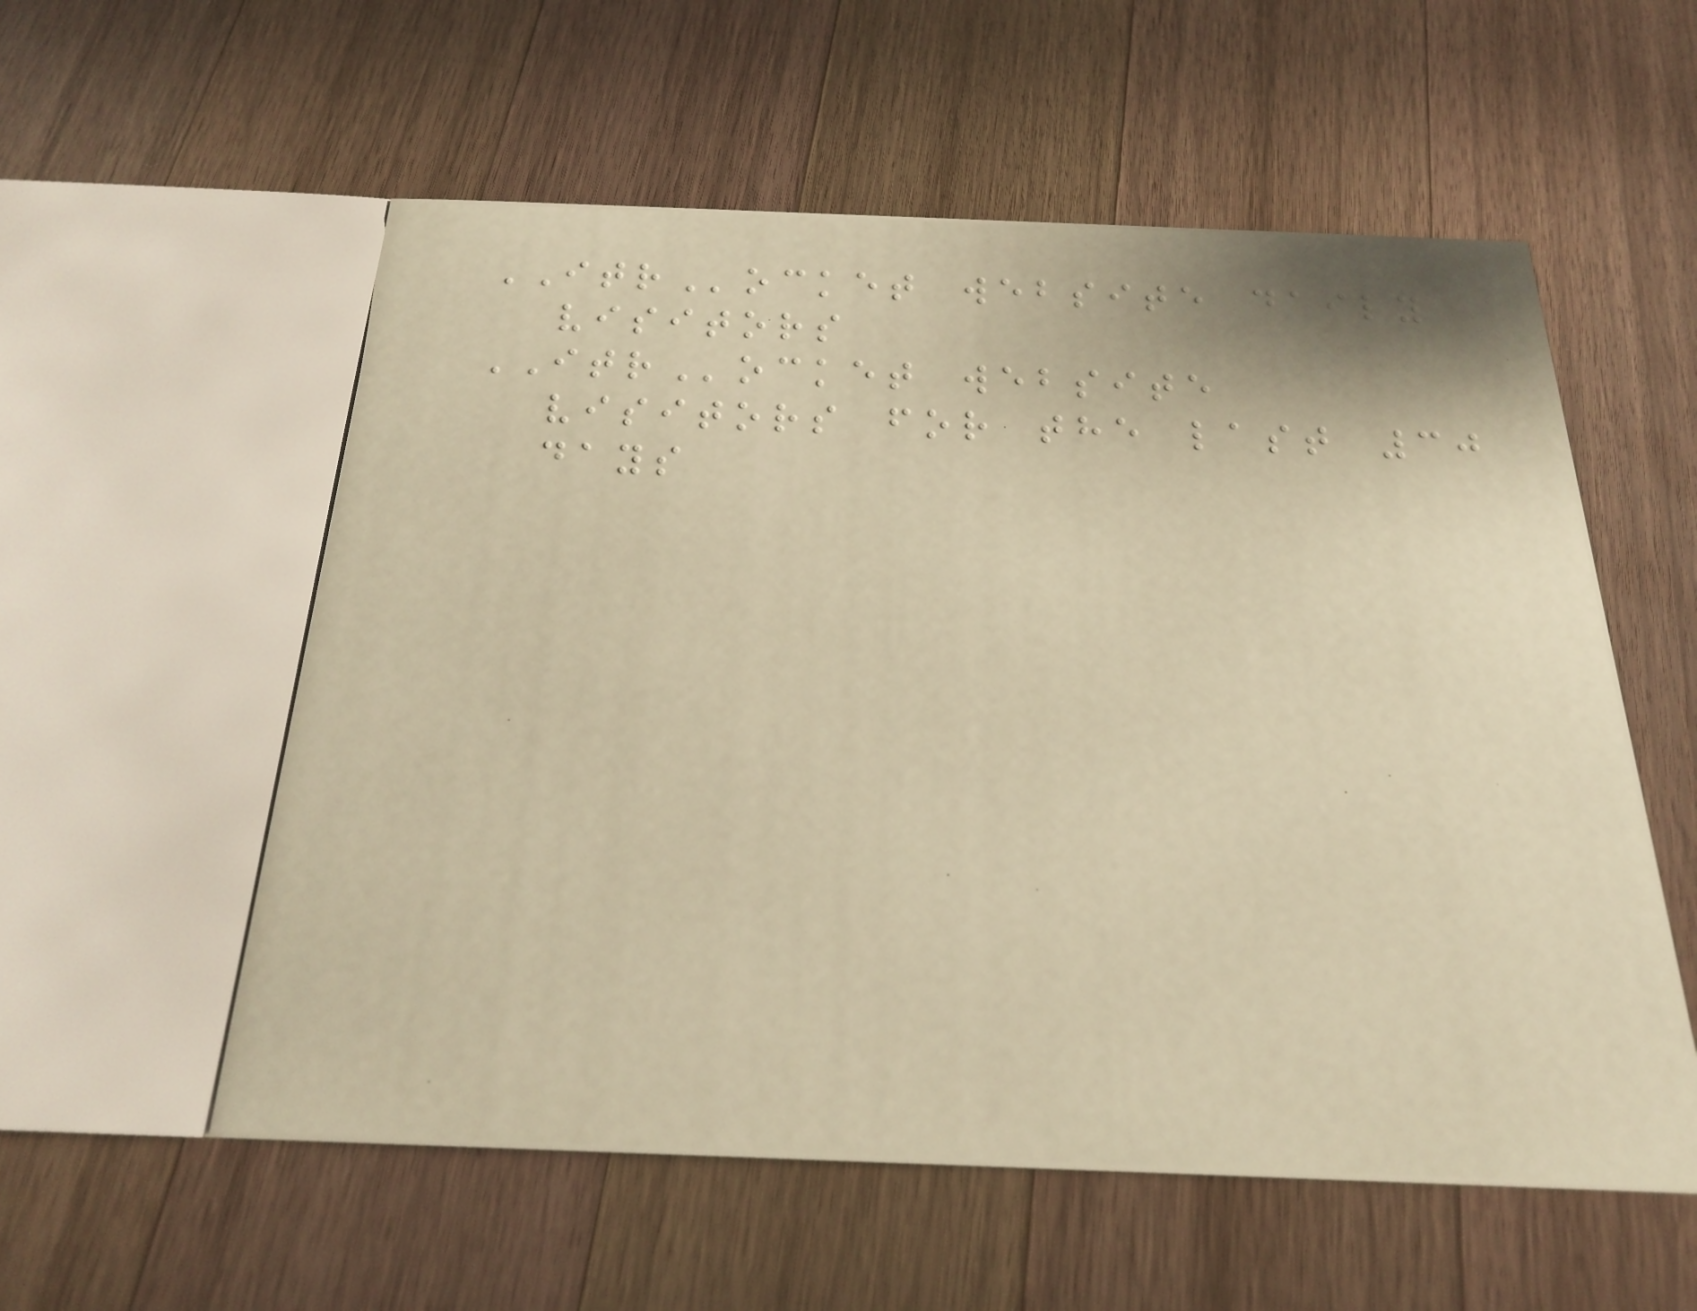ITRocket website daily
visitors
ITRocket website
visitors for the last 30
days
